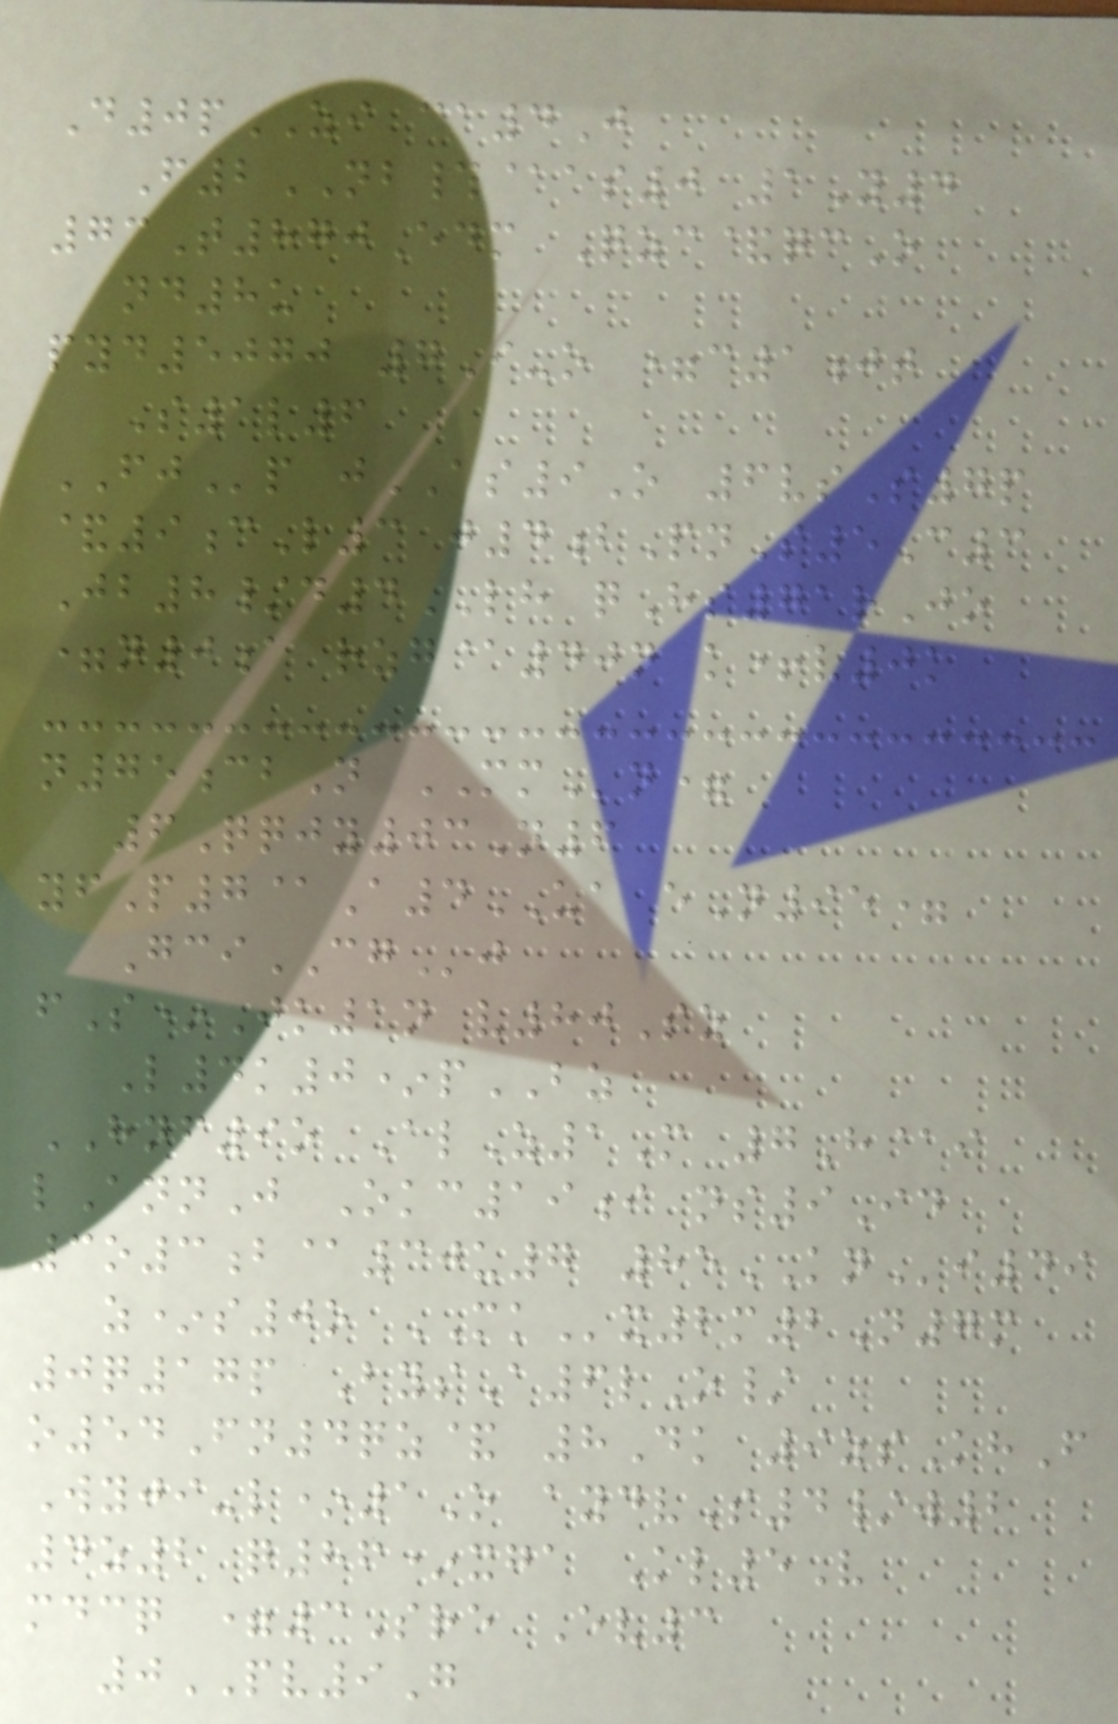D0pZI ca4J
F2NB#@as0 1Y4
73T870Edm Qzc&qcO
nd8u
pyd5070 7I-o =c1jt
S1l6
FJp jAS9O 6vsS7p
&9cL3 j4bPnS5C3
Jb8/d4LH qHs71rJo
=n0a rzg@40n k+v0k
n75cbN MMn=
6Qqjy03N6
yfP7@A4UA eN95=
GciCGj
fS*Jk1n v80Sz
L4k0*pBZ
HNF9o AlZ1M 7H@i
lAnnJ Okc19i ns9Id
3o3b@30u7 85KNi49
z*s0o MKx2m2N7m
0q17p BysA6lO/
o54Fn4qz& 8Dk 9zsKhF
Wyji-l*1O aydvS4/w2
4z2 q86*xga Kl5V
mdcq =3Sre Ev3
0PV9G
